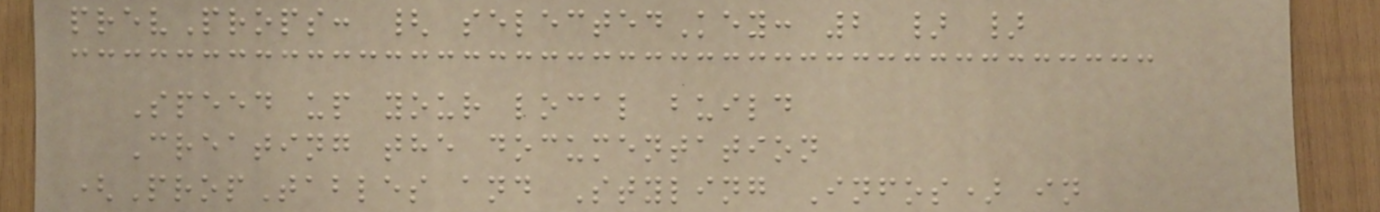prevProps: { selectedKey: 2 } }
Speed up your local build
Creating the documentation
(PropTables and Styling Infos) in
